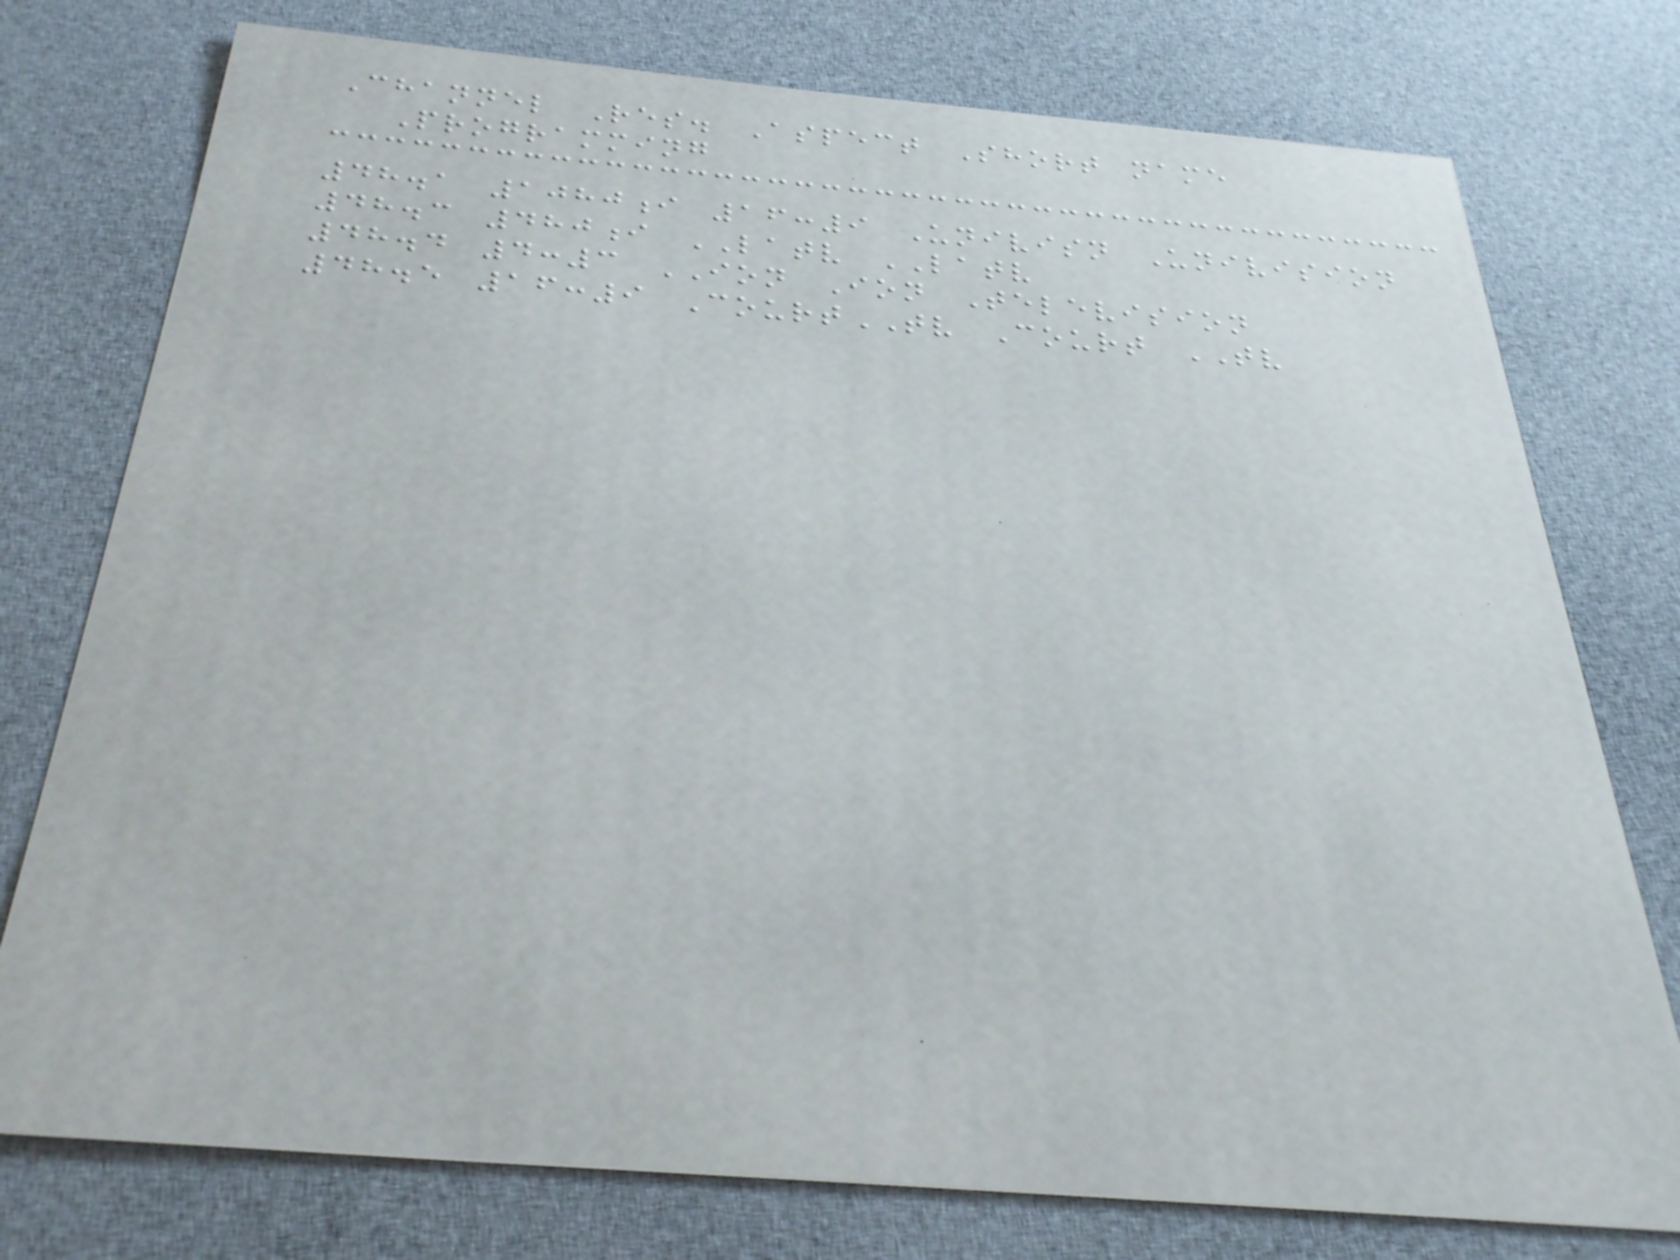Channel Res. Aspect Short name
Programming
48.1 1080i 16:9 Univisn Univision
48.3 480i LATV LATV
48.4 4:3 ION Ion Television
48.5 16:9 CourtTV Court TV
